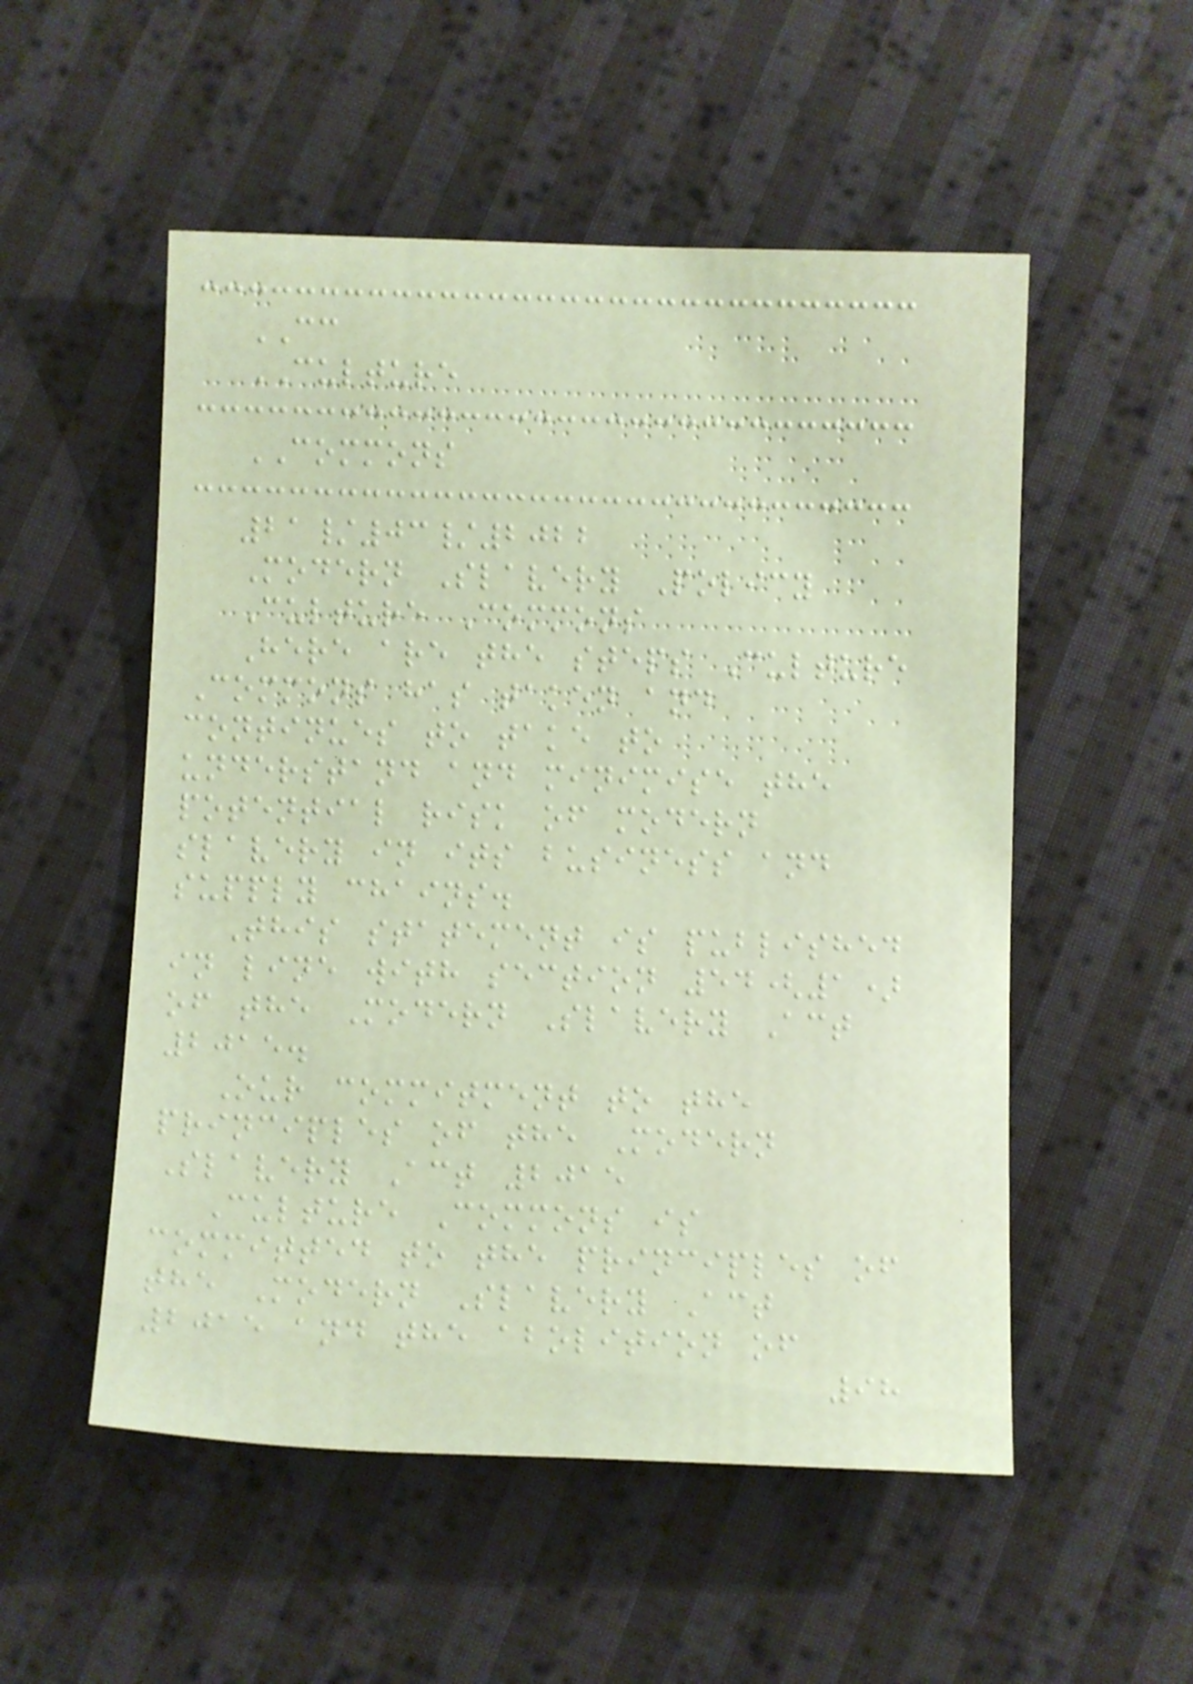CC
CULTURE
COMMONS
21/03/2022
Modern Slavery Policy
Culture Commons
Here are the steps Culture
Commons has taken and
continues to take to
understand and minimise the
potential risk of modern
slavery in its business and
supply chains.
This statement is published
in line with section 54(1)
of the Modern Slavery Act
2015.
Our commitment to the
principles of the Modern
Slavery Act 2015
Culture Commons is
committed to the principles of
the Modern Slavery Act
2015 and the abolition of
98
